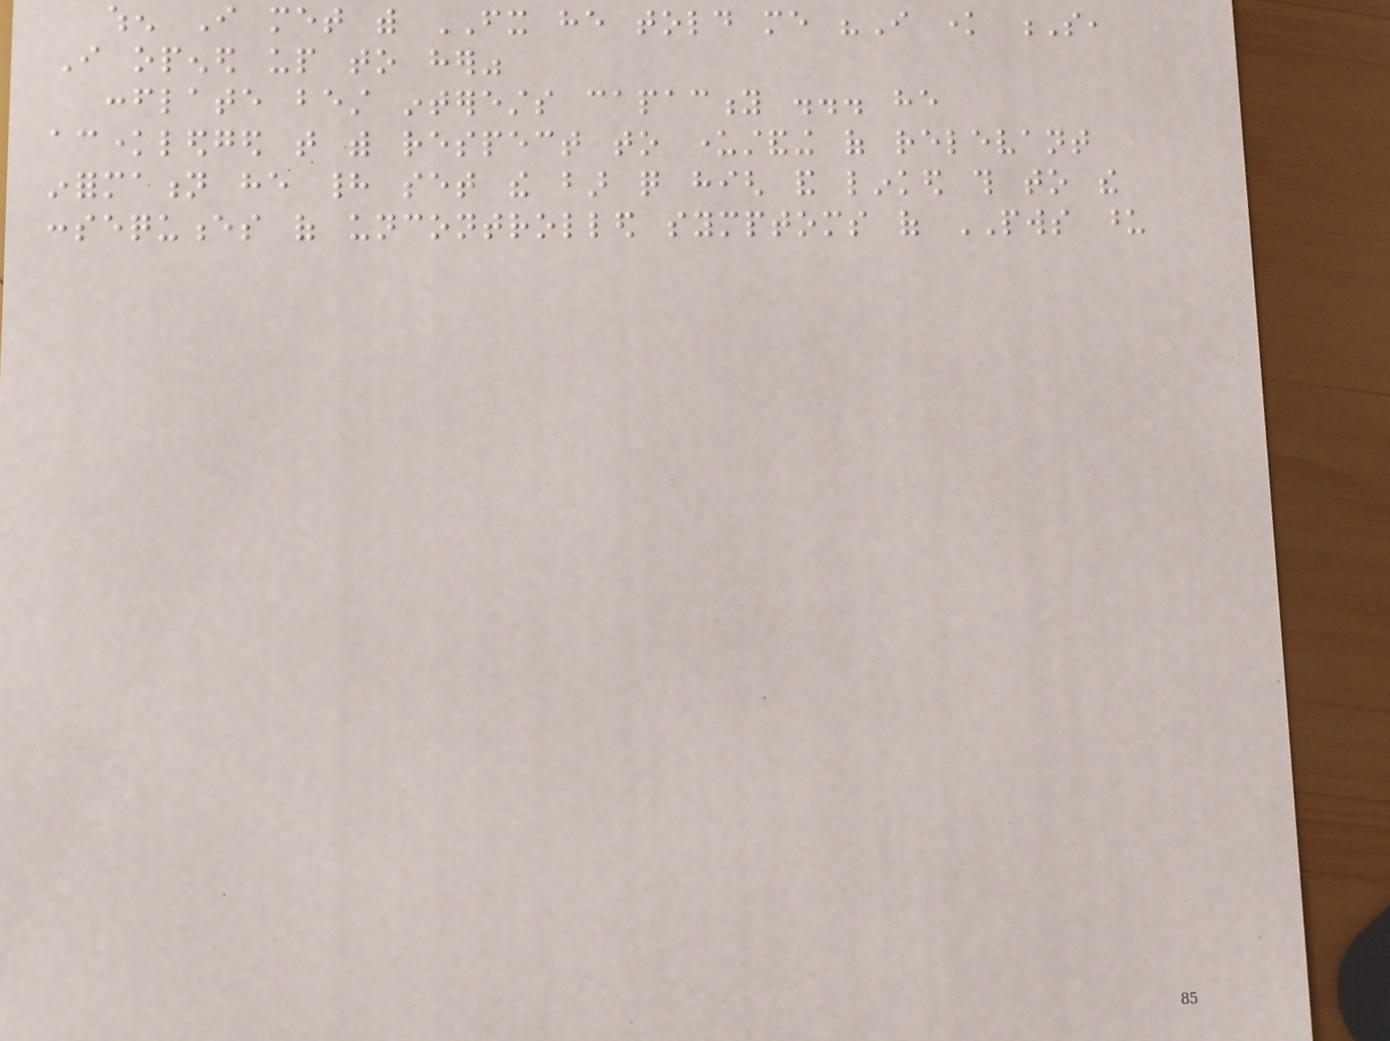when I met with FX he told me "I know S,
I opened up to her"
conflate best interests capacity ... he
acknowledged that with respect to understanding of relevant
information he had set the bar quite high and linked this to the
consequences of uncontrolled symptoms of PWS upon
